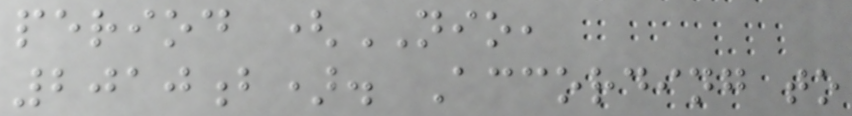period (NIO,
2010b). According to
